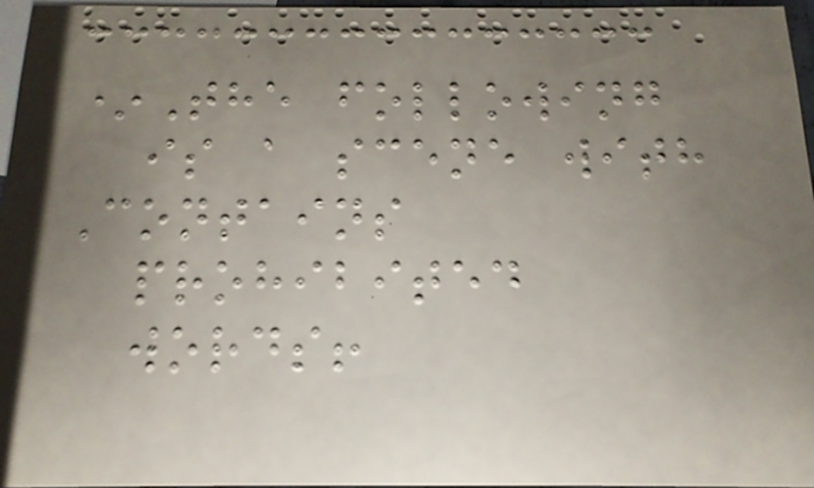*The following
is a scene with
Contains
prohibited
words!
